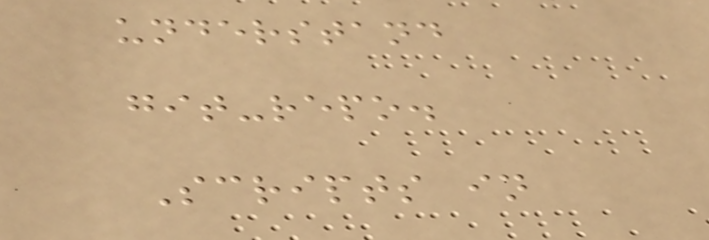understand
git-repo.
Scripts in
